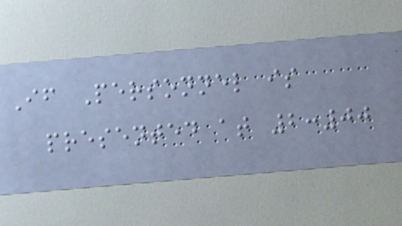If Personnel is
presented at 2:00
